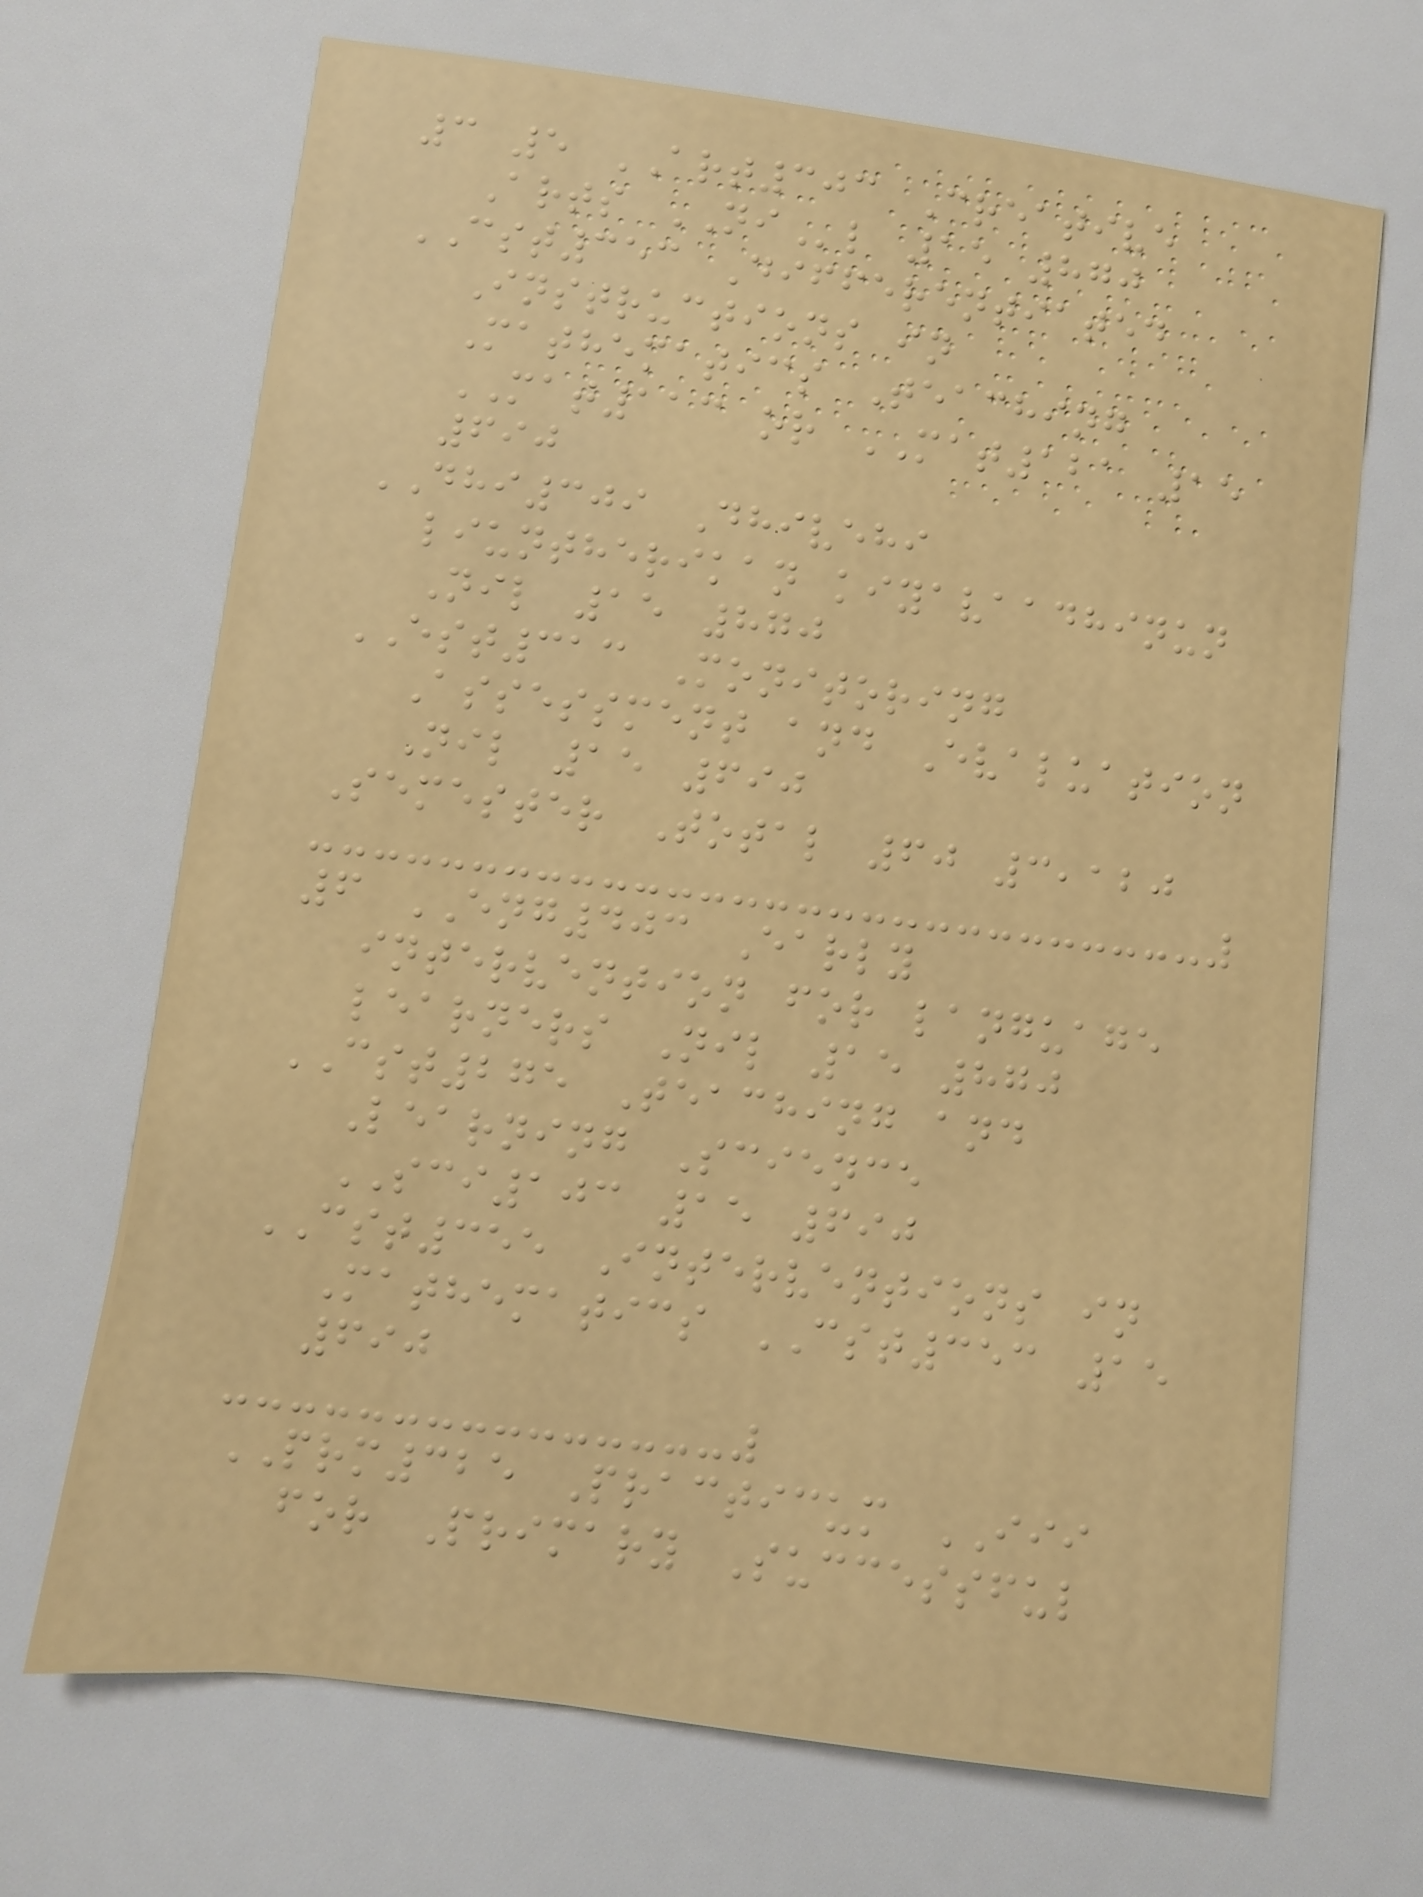3 5 ART303 Creative
Arts NIl 15 870
CST353 Differentiated
Instructions in
Mathematics Teaching
MAT113 or MAT121 15
690
DHI309 Dhivehi
liuntherikan kiyavaadhinun
Nil 15 870
EST313 Monitoring
Assessment and Evaluation
Nil 15 690
Semester Total 60 3,120
6 ENG403 Early
intervention for language
learners Nil 15 870
CST275 Teaching and
Learning Science
SCI103 15 690
CST355 Interventions in
Mathematics CST353 15
690
PRM325 Practicum III
for Primary Successful
